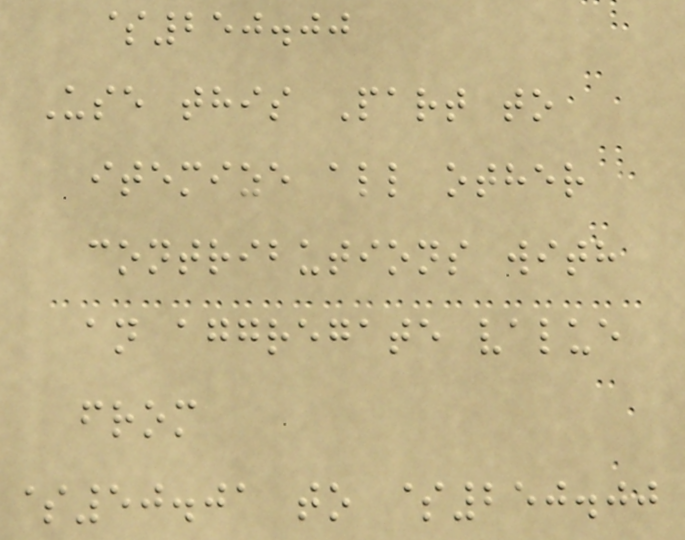$250.00
Use this Part to
itemize all other
contributions with
an aggregate value
from
$50.01 to $250.00
